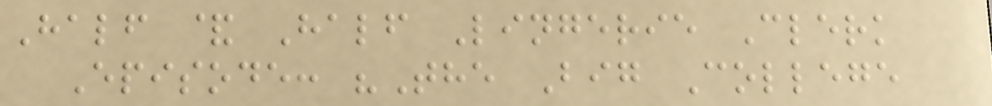Half & Half Lingerie Clerk
Episode: "The Big College
